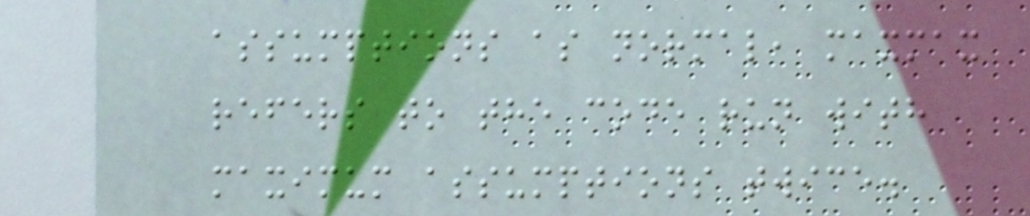assumptions as normal, maxmax
refers to the code run with
maximum assumptions twice.
